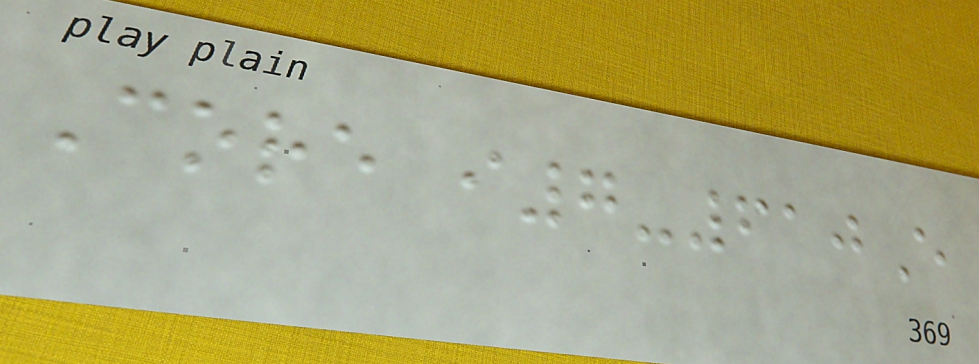Core i7-610E
